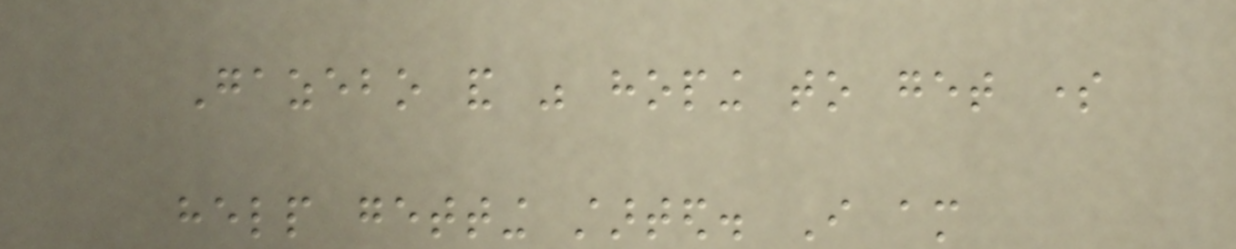Gazebo and was hoping to get some
help getting started. I am
